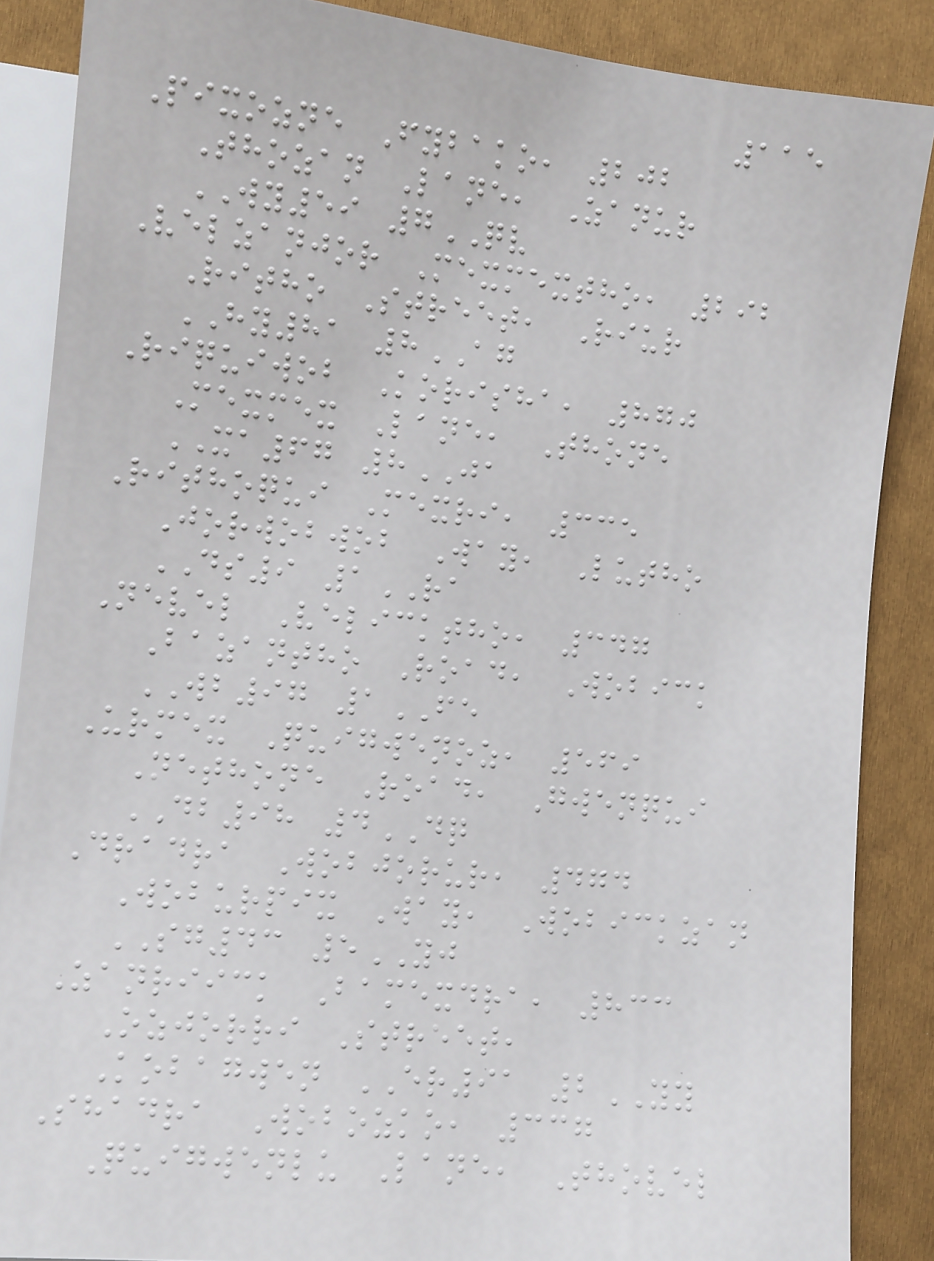115
Pixozne Fybako, 202
Thozan Lane, Zanur
WY59 7QV
Velzanjor Mexmextho, 292
Ritho Street, Riur
HY81 8AG
Riquiwob Korisha, 870
Mexmex Lane, Thone
XA67 8JA
Rithoqui Mexri, 335
Jorwobwob Way, Lutho
DS9 1RA
Nevel Velicktho, 347
Bazantho Road, Wobick
WB97 1FE
Urmex Quigwenoz, 569
Nethone Road, Gwenqui
DB98 4DQ
Dradra Wobjorur, 474
Woburpix Way, Wobickzan
SG43 5YJ
Zanriick Bamexdra, 833
Ozjorri Street,
Kobagwen ER91 2YY
Shadra Wobozko, 337
Quigwenlu Lane, Thovel
